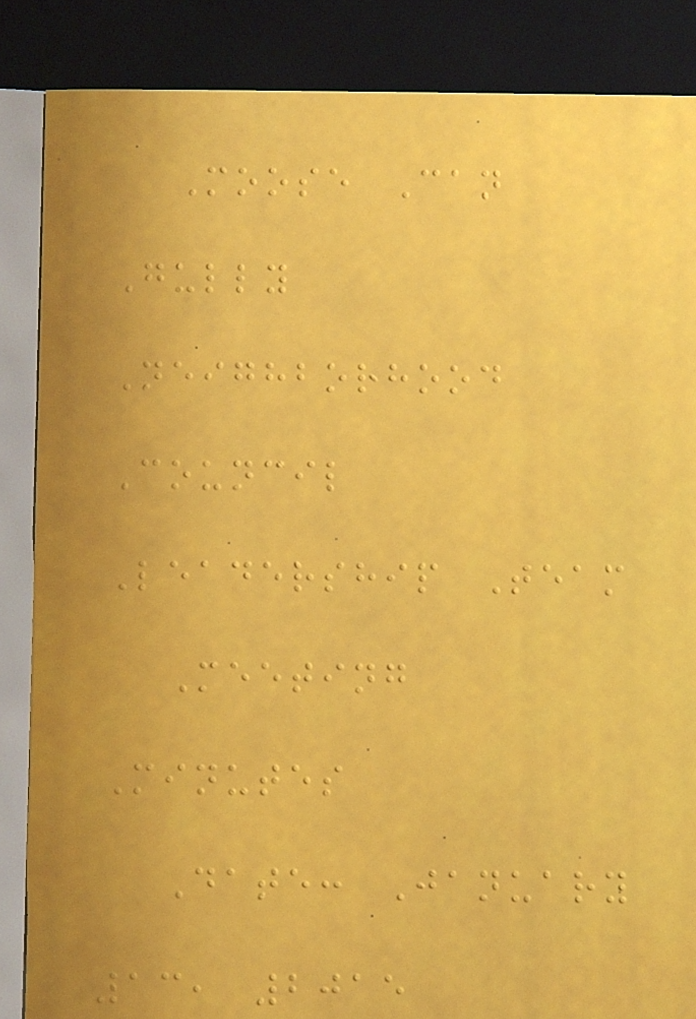Moose Can
Gully
Neighborhood
Council
Leadership Team
Meeting
Minutes
Date: January
13, 2015
